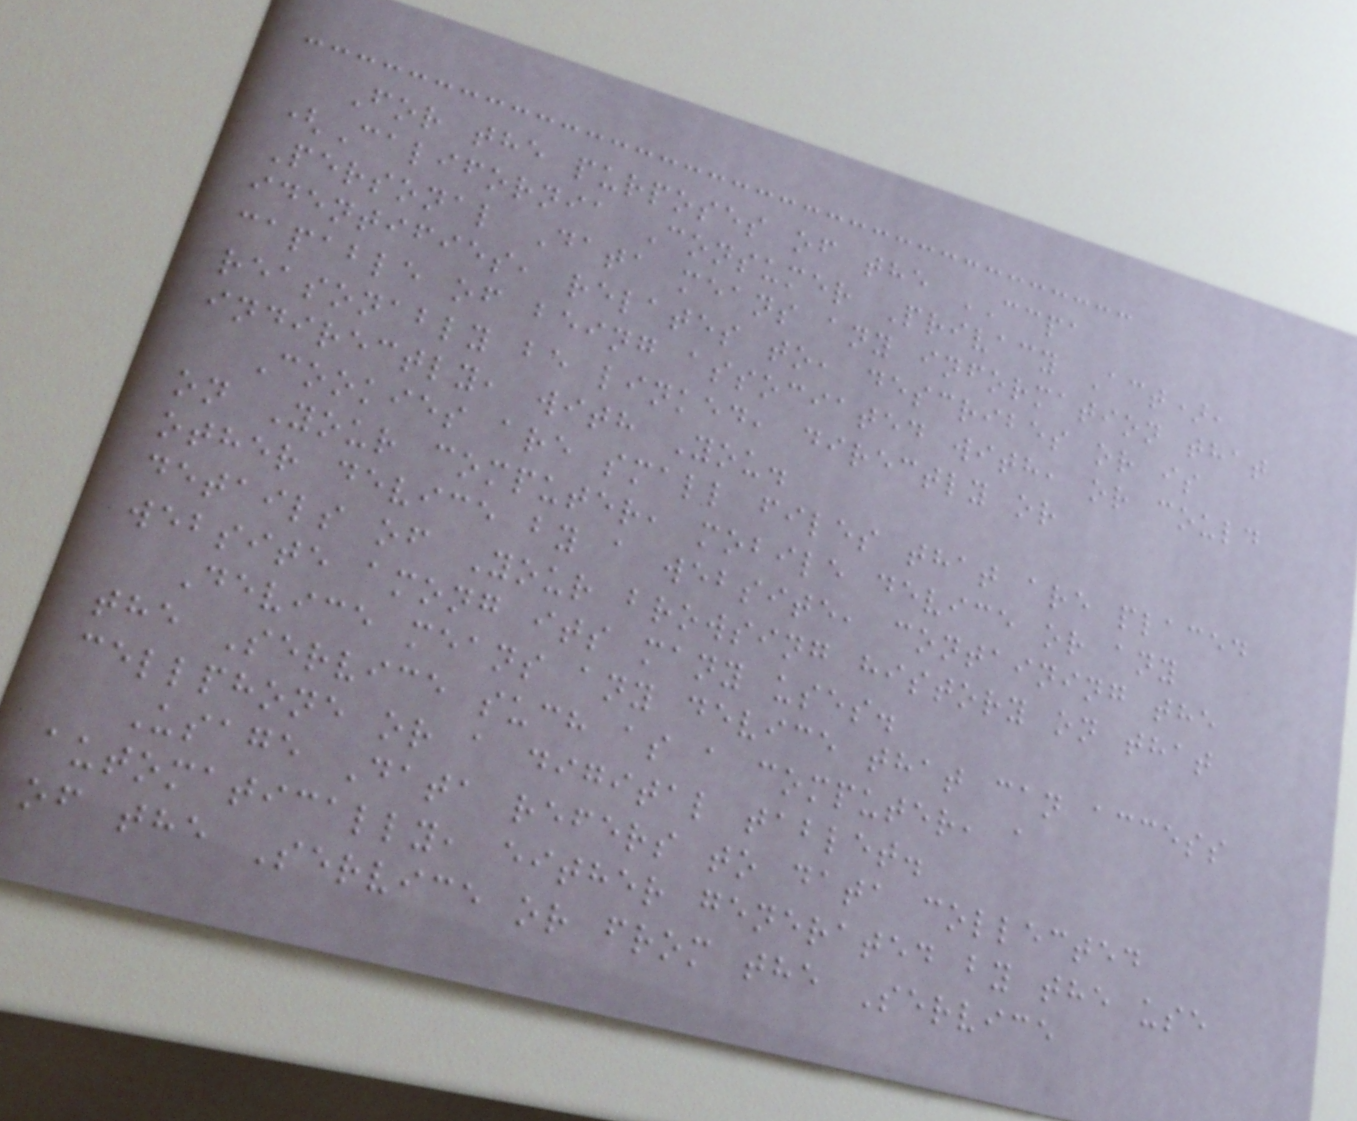For the purposes of the CCPA
(California Consumer Privacy Act),
Personal Data means any information that
identifies, relates to, describes or is
capable of being associated with, or could
reasonably be linked, directly or
indirectly, with You.
Cookies are small files that are placed
on Your computer, mobile device or any
other device by a website, containing the
details of Your browsing history on that
website among its many uses.
Device means any device that can access
the Service such as a computer, a
cellphone or a digital tablet.
Usage Data refers to data collected
automatically, either generated by the use
of the Service or from the Service
